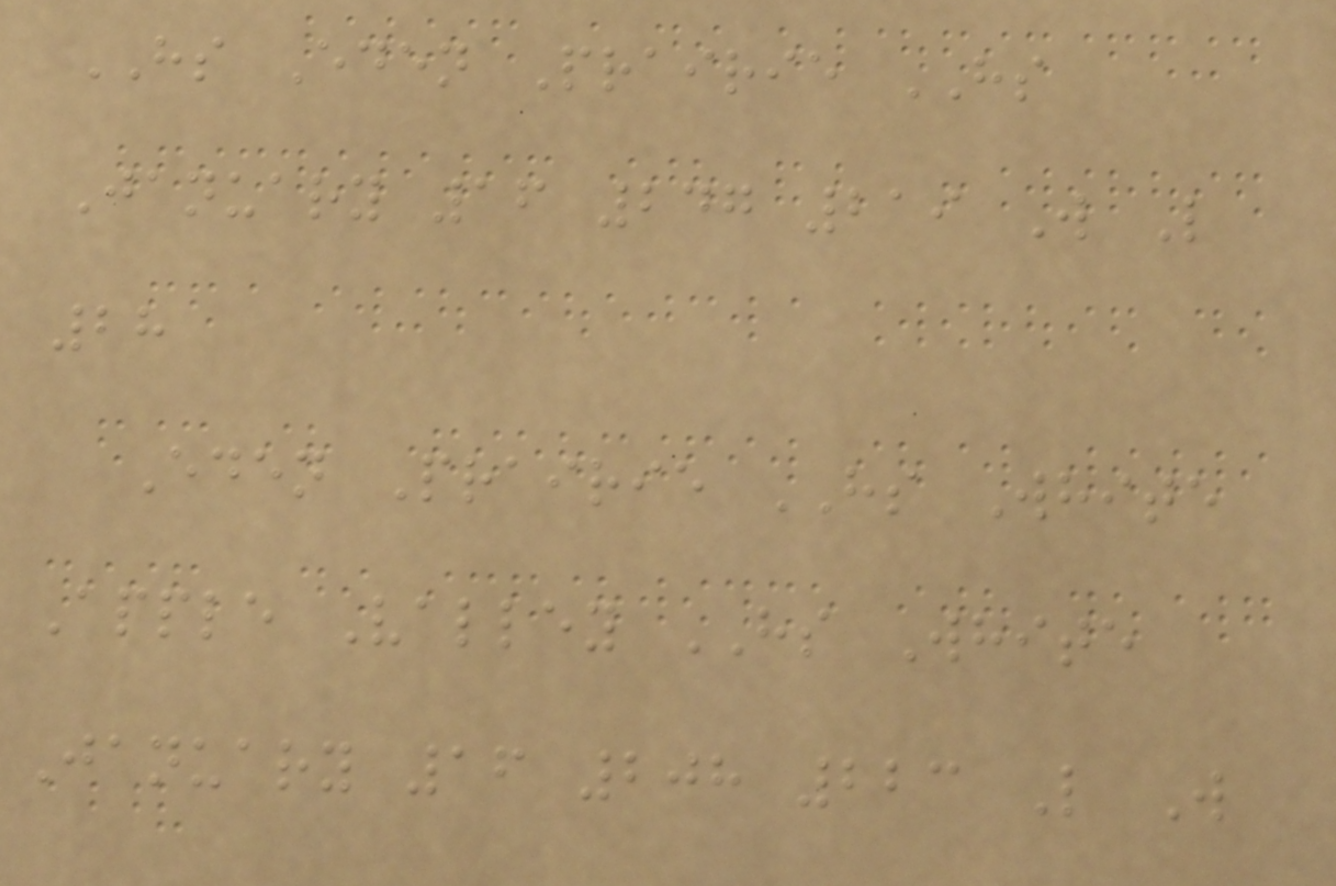HS Eden Prairie HS
January 16 247 219 W L
28
Eden Prairie HS White
Apple Valley HS White
January 16 208 223 L W
